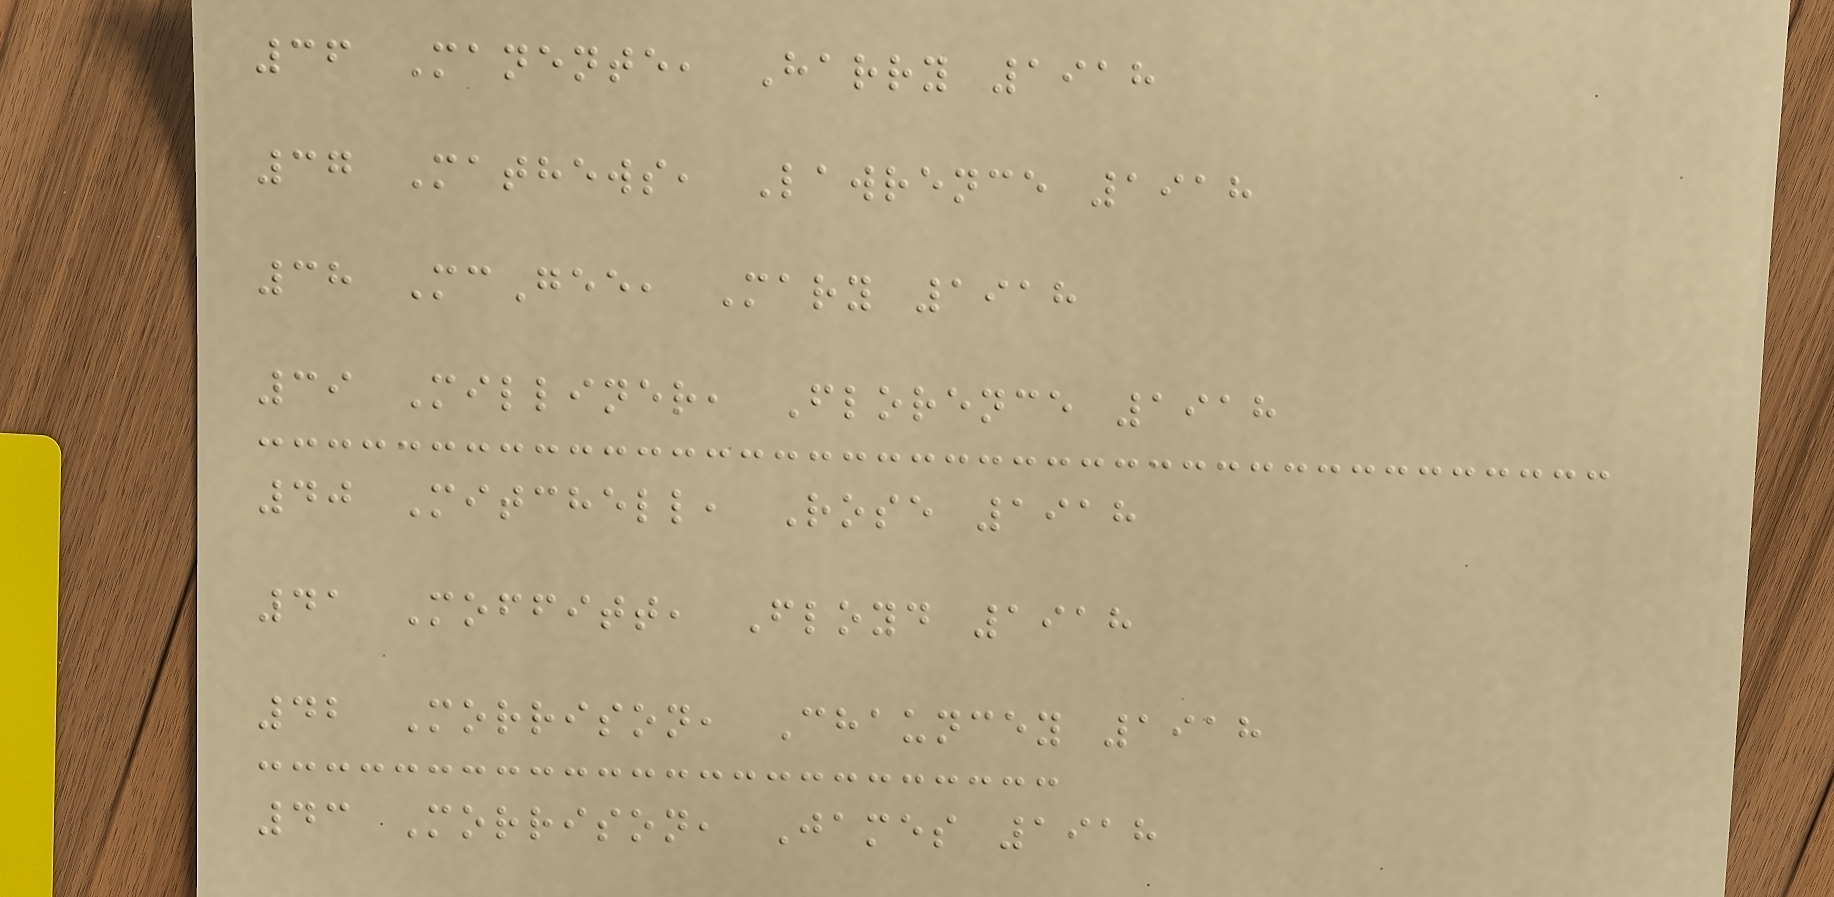36 Manente, Harry 1918
37 Mathews, Lawrence 1918
38 McGee, Mary 1918
39 Milliner, Florence 1918
40 Mitchell, Rose 1918
41 Moffitt, Floyd 1918
42 Morrison, Chauncey 1918
43 Morrison, James 1918
